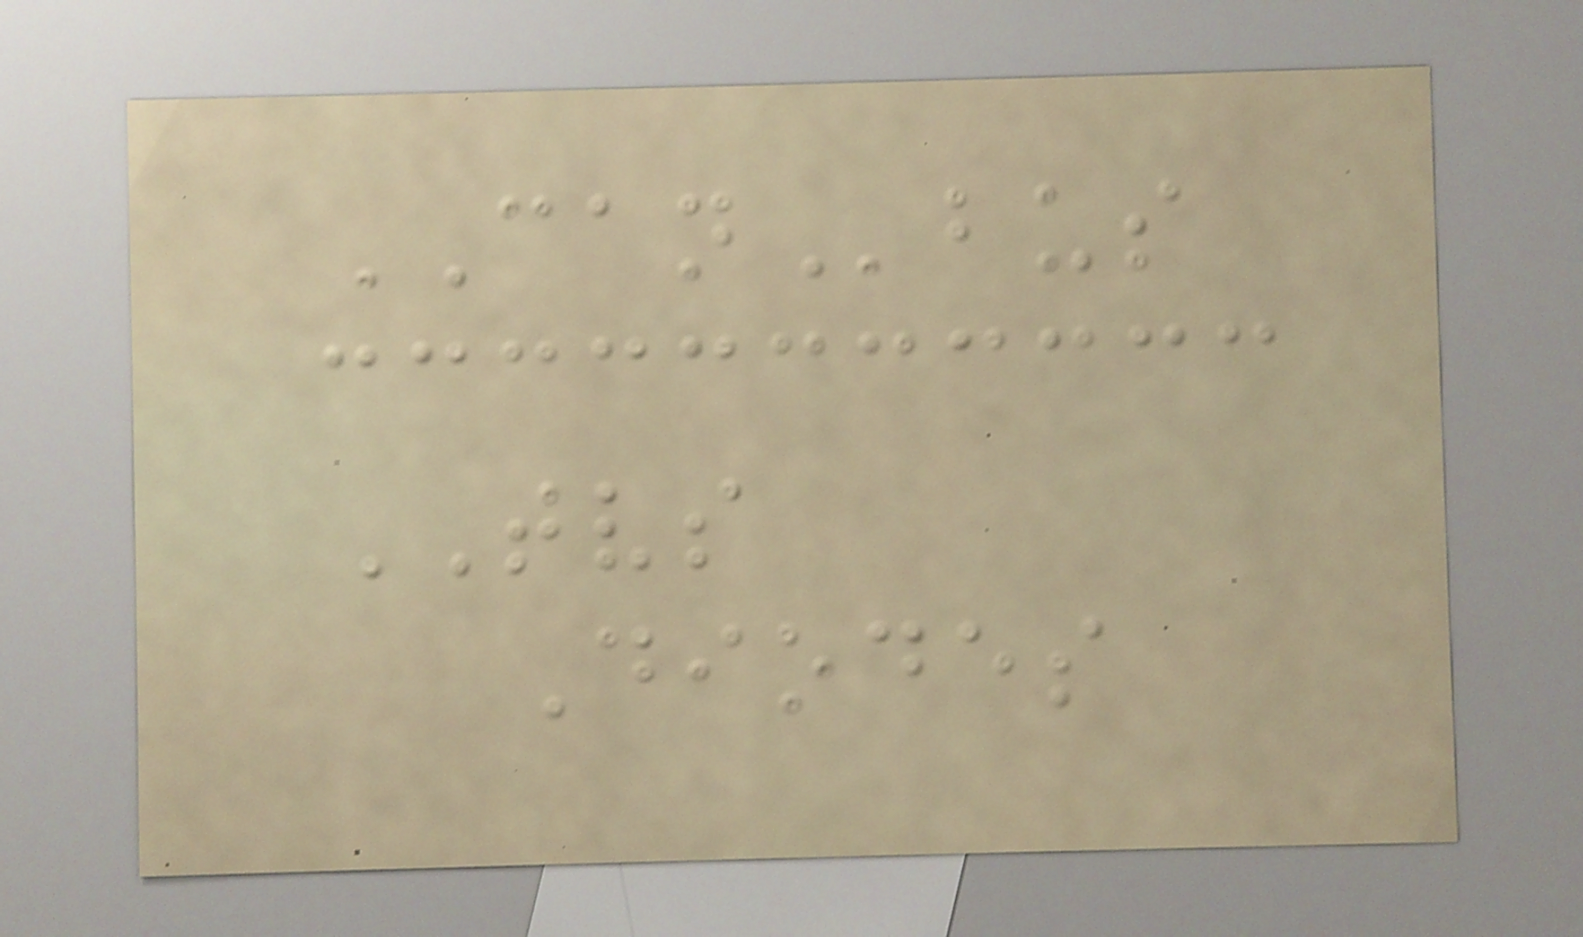CANbus
TVS
Diodes
